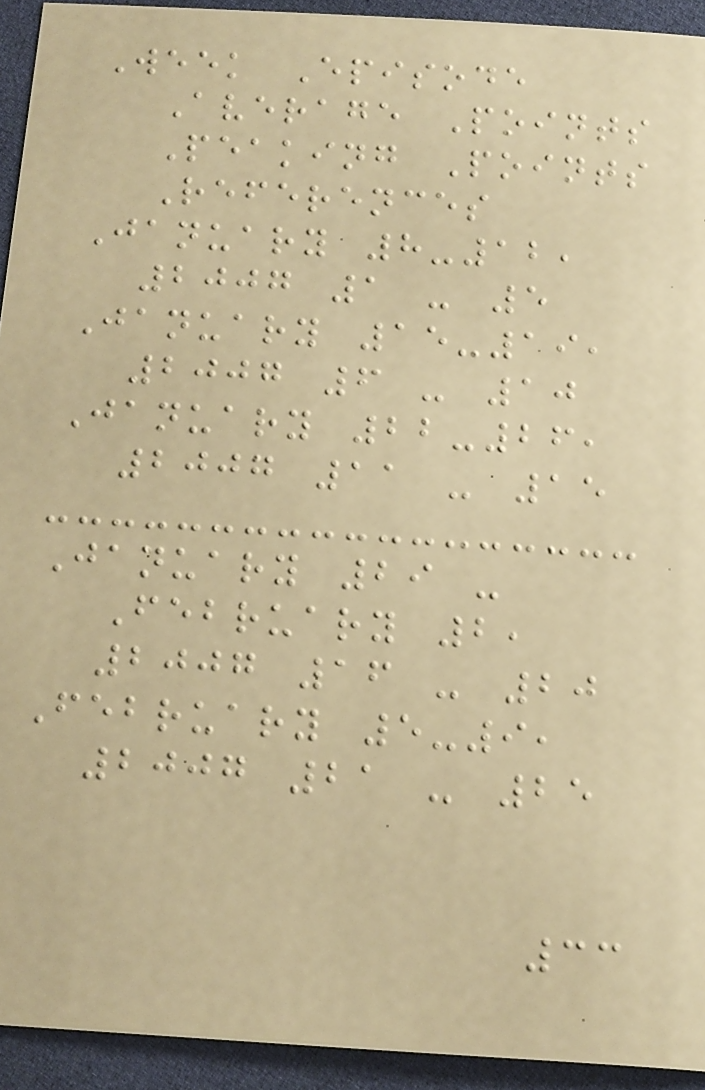Week Episode
Average Points
Peaking Points
References
January 8-12,
2007 1 - 5
January 15-19,
2007 6 - 10
January 22-26,
2007 11 - 15
January 29 -
February 2,
2007 16 - 20
February 5-9,
2007 21 - 25
33
